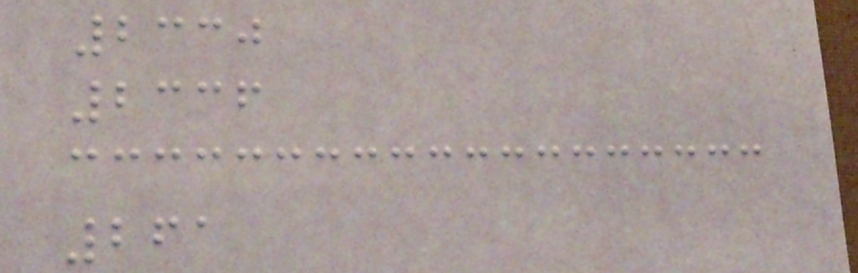2330
2336
261
